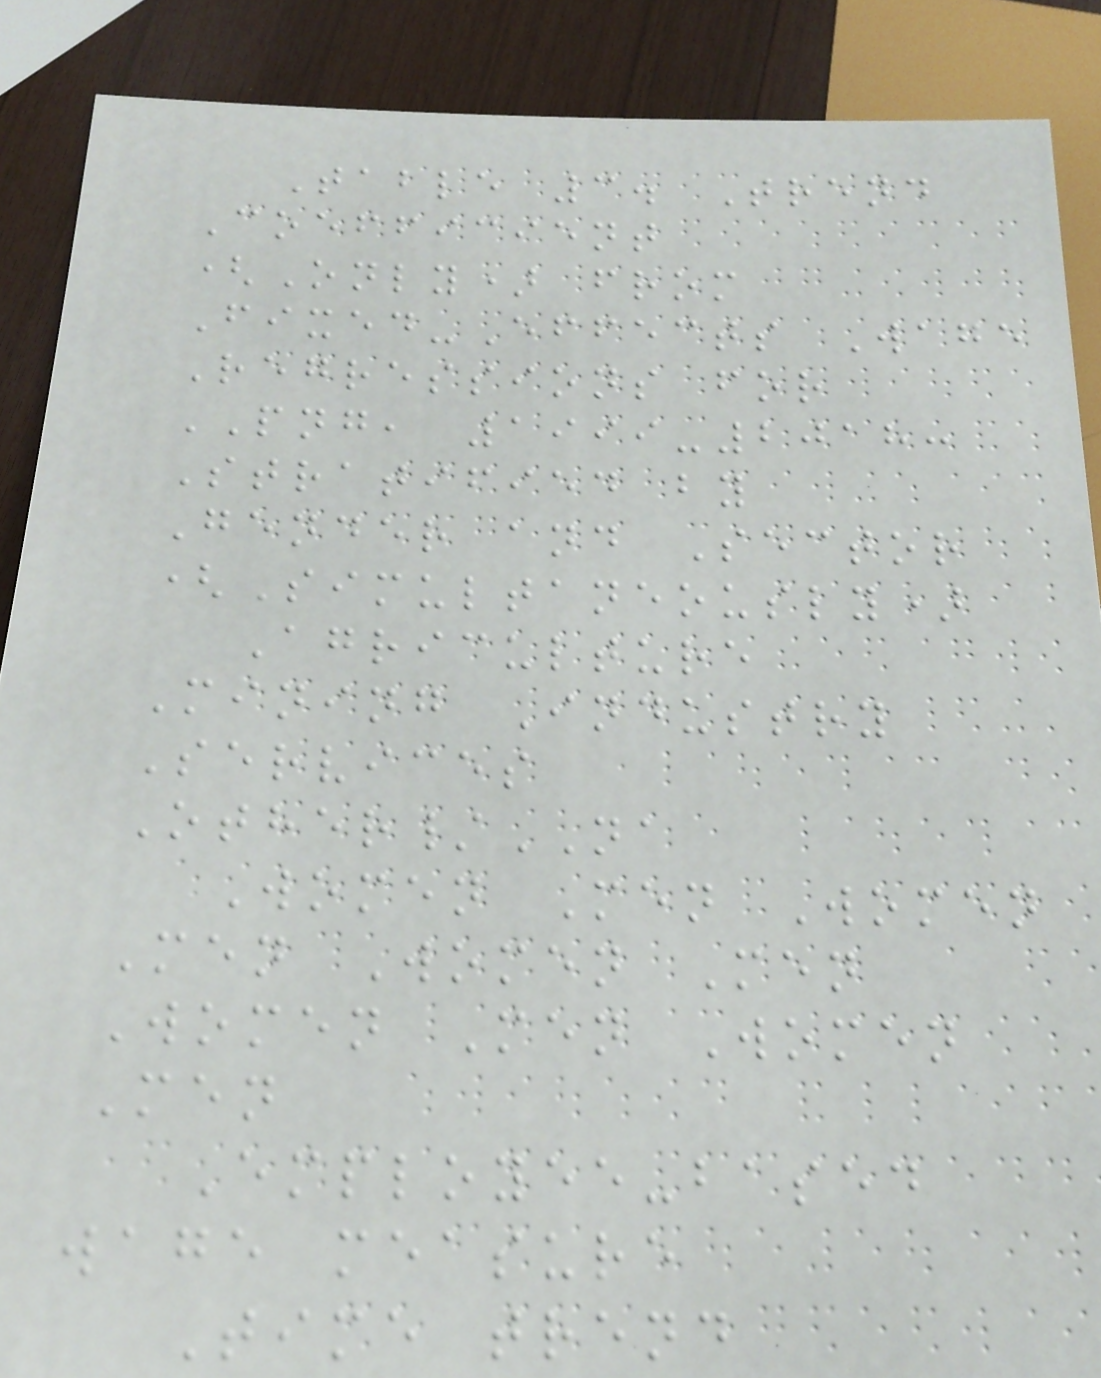Table 3. Trend
Coefficient
(Only) from
Fixed-Effects Wage
Regressions for
PNG, 1999-2018:
Stratified by
Gender and Sector
(Simultaneously)
Agriculture
Mining Industry
Services
Other/NA
Women Men Women
Men Women Men
Women Men Women
Men
Employee-based
wage measure
Time trend
